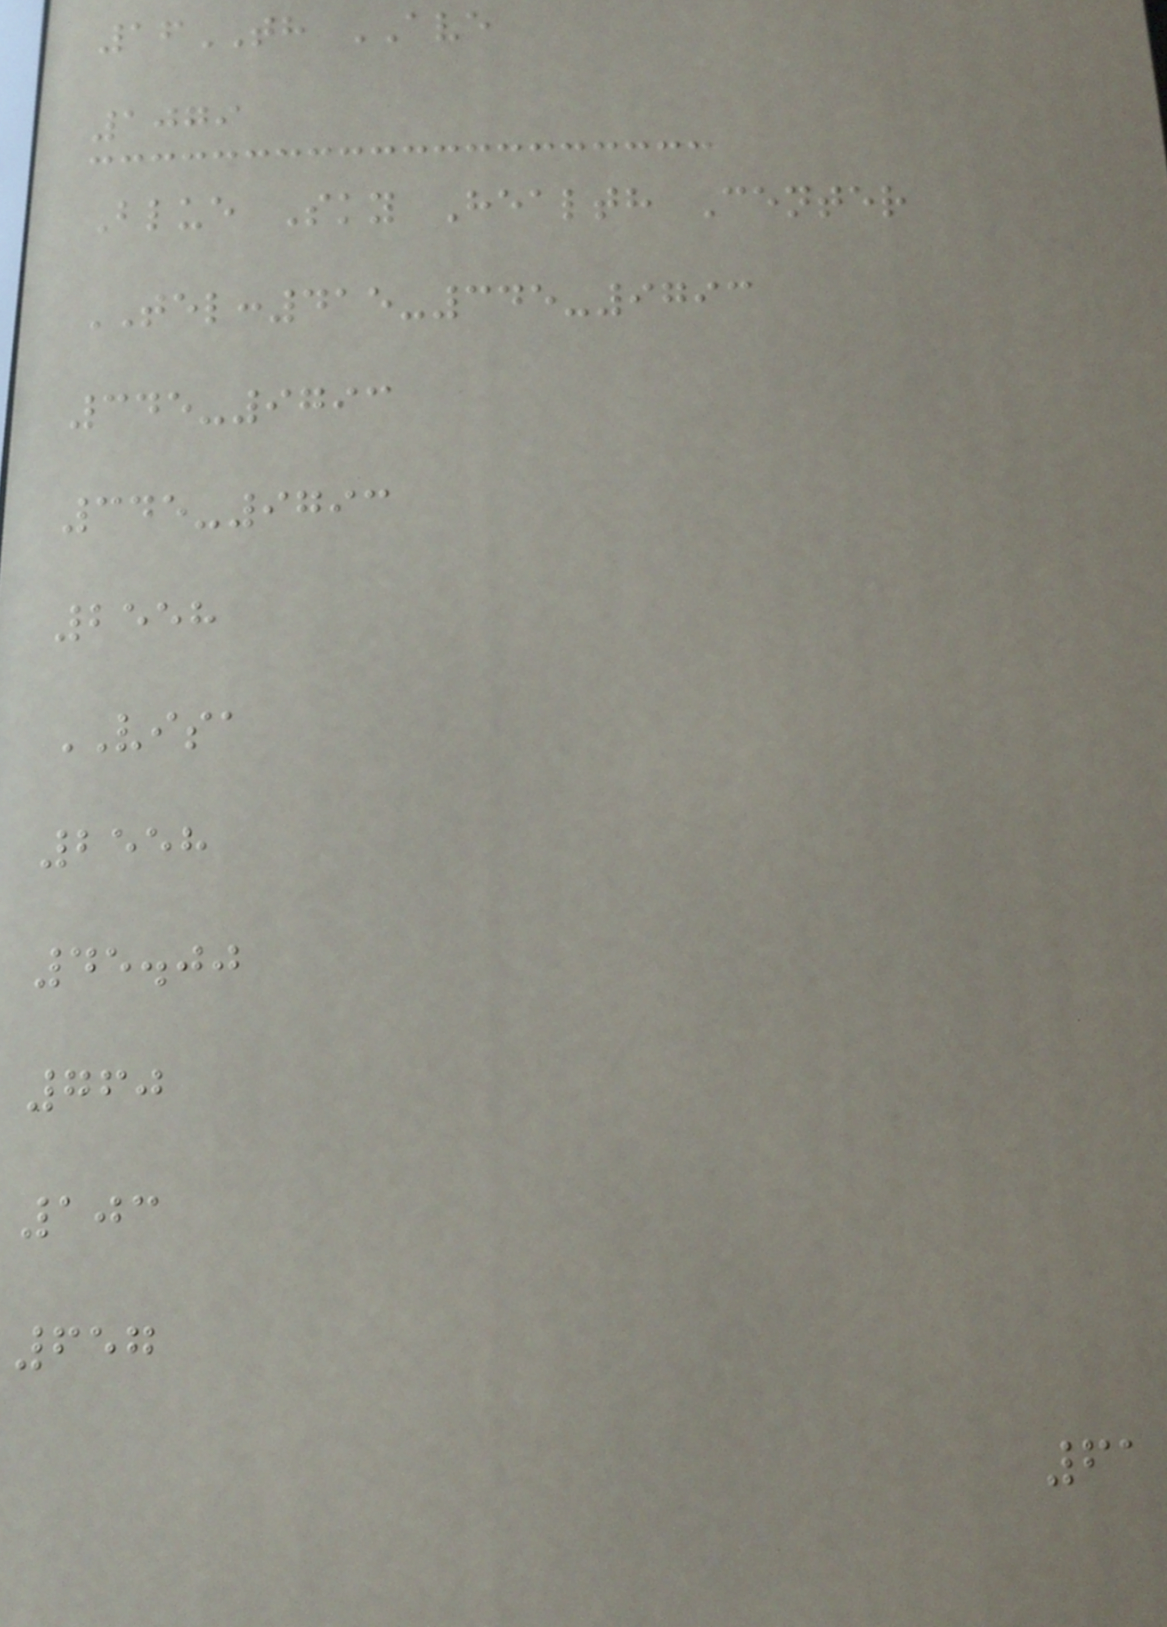16TH AVE
1079
Blue Sky Health Center
TEL:415-345-9793
345-9793
345-9793
2558
VISA
2558
45.00
760
103
657
61
